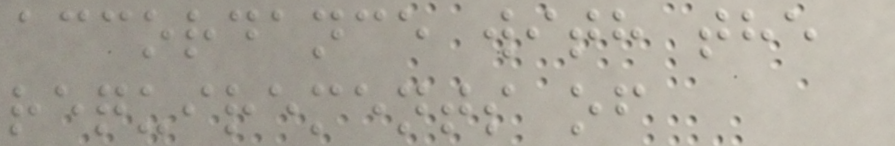accordance with the
requirements of
